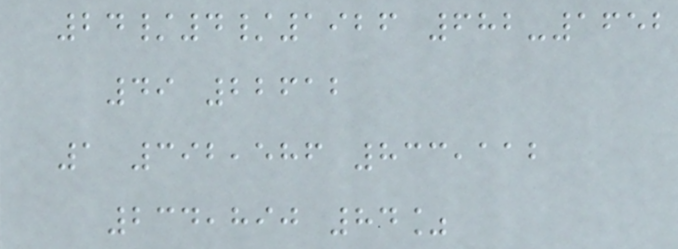24/4/1926 682-1652
49 22612
1 392,586 833,112
234,890 84%
